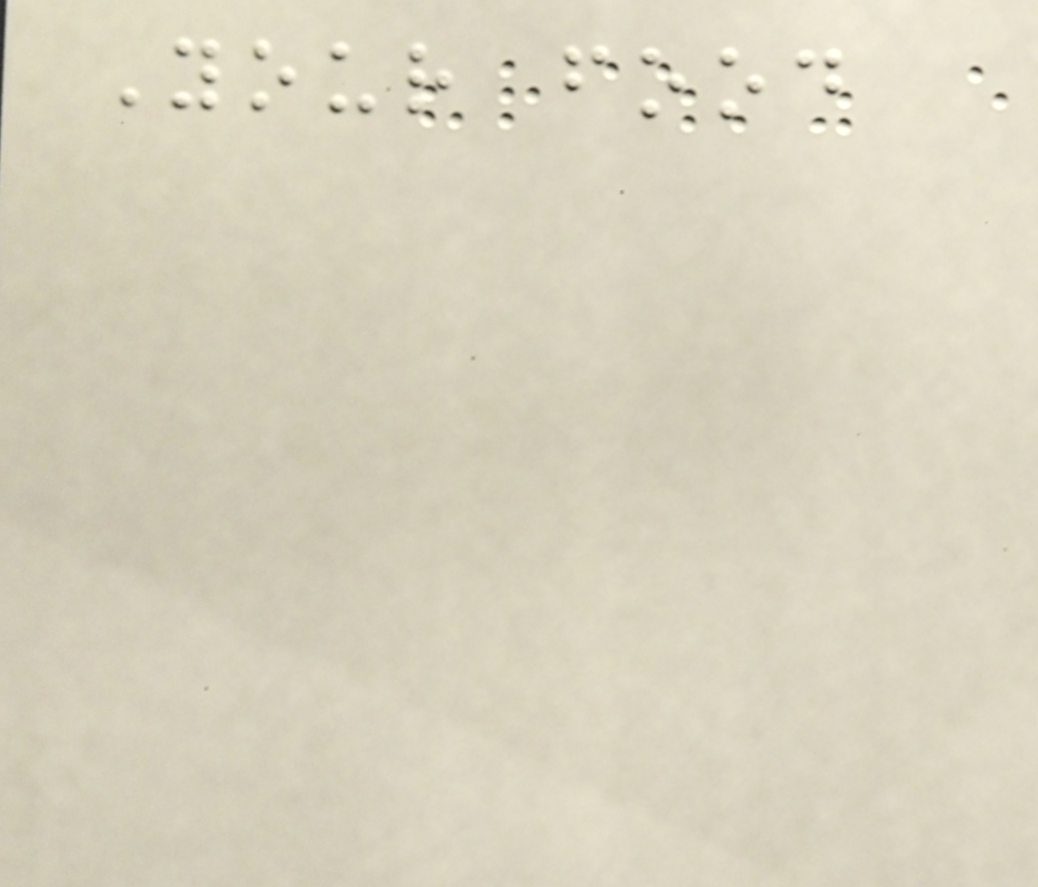Your food
